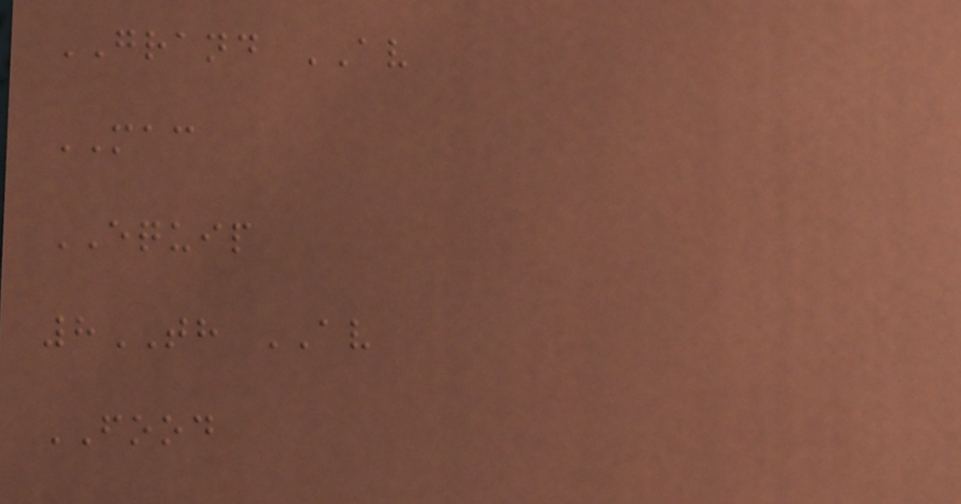GRAND AV
MAC
EQUIP
8TH AV
FOOD
